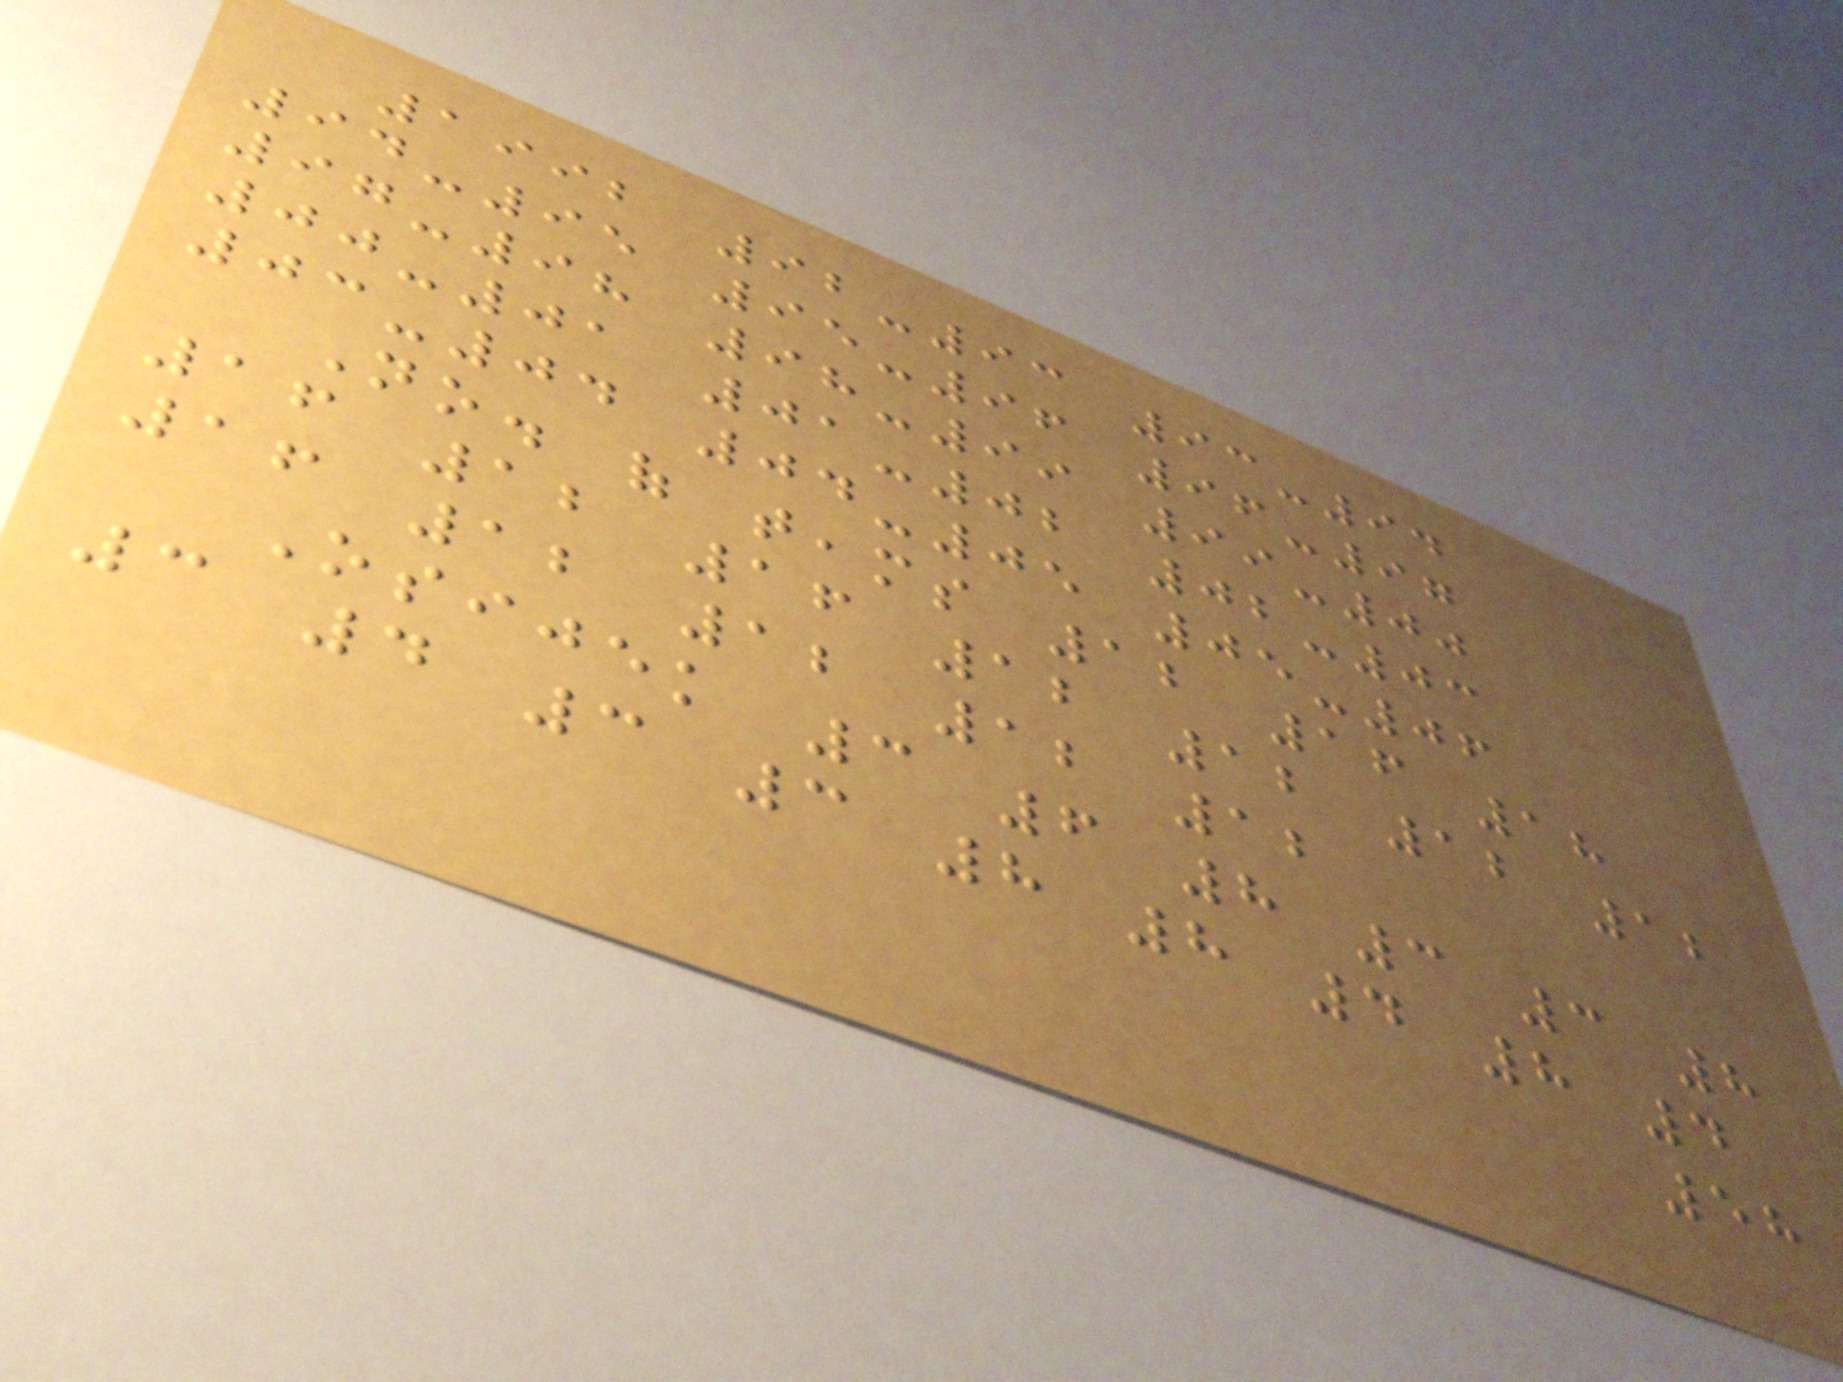1992 92-93 93-94
94-95 95-96 96-97
97-98 98-99 99-00
00-01 01-02 02-03
03-04 04-05 05-06
No. of teams 12 16 18
16 12 16 12 12 12 12
16 12 12 12 12
Osijek 3 6 8 3 3 8
3 4 3 3 8 8 4 8 4
58
